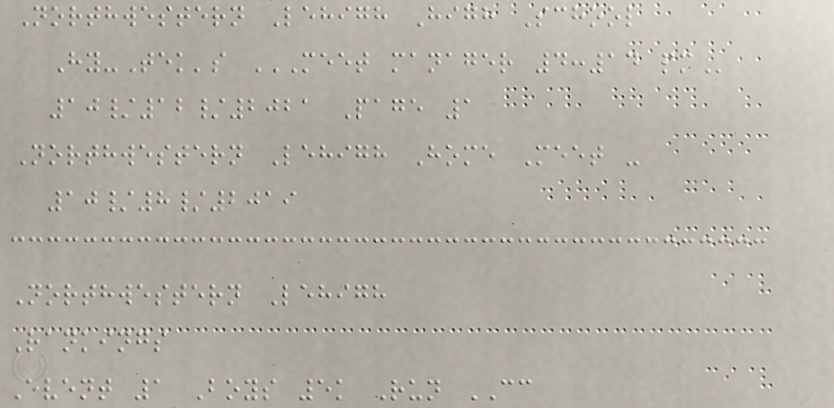Northwestern Lehigh High School
Hy-Tek's MEET MANAGER 4:14 PM
10/12/2021 Page 1
Northwestern Lehigh Home Meet -
10/8/2019
Northwestern Lehigh
Rankings
Event 1 Boys 5k Run CC
